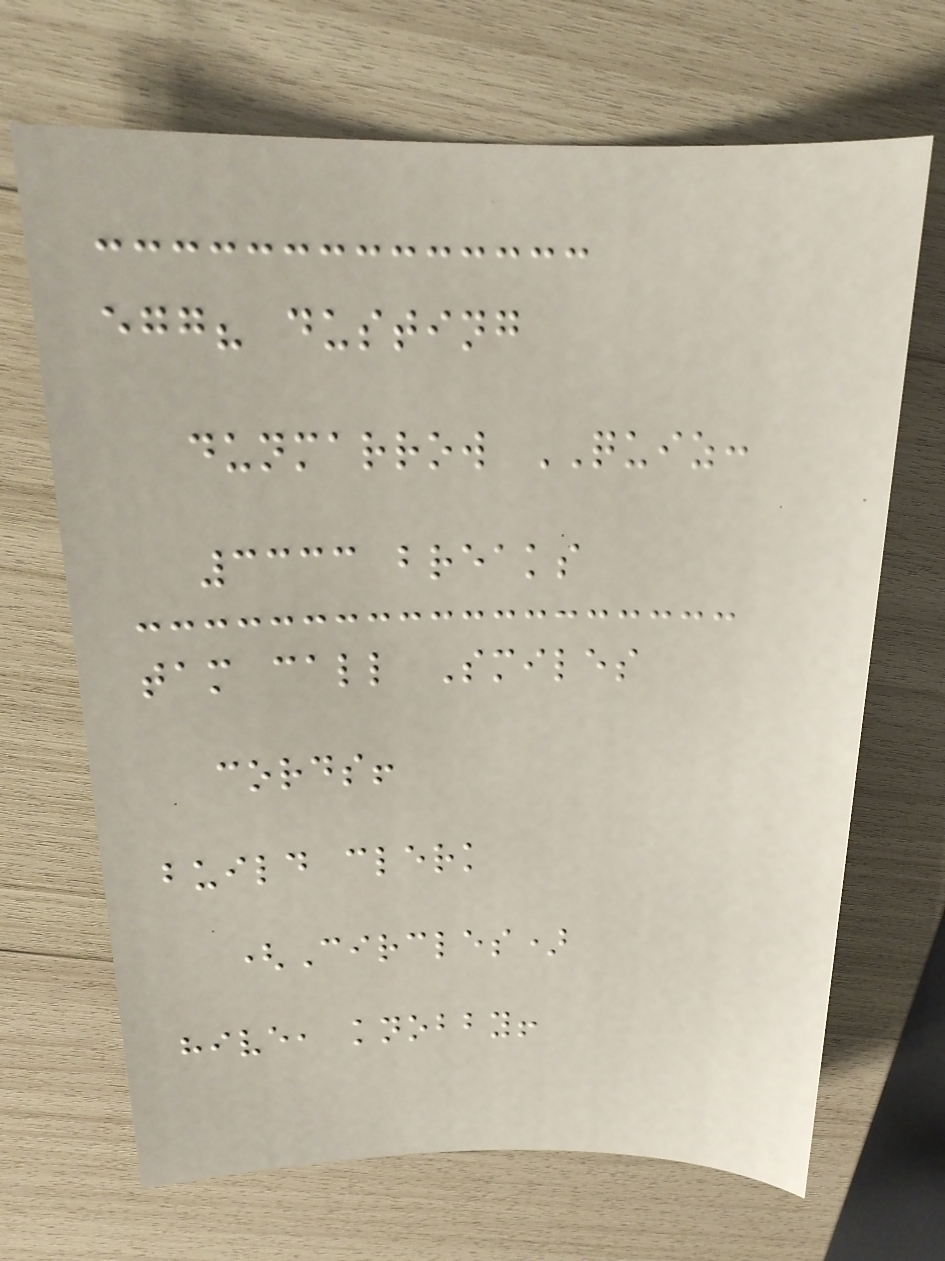egg? dusting
dunmarrow QUIZ:
3333 breaks
tam call Smiles
cords!
build clerk
(Circles)
hive, knobby!
